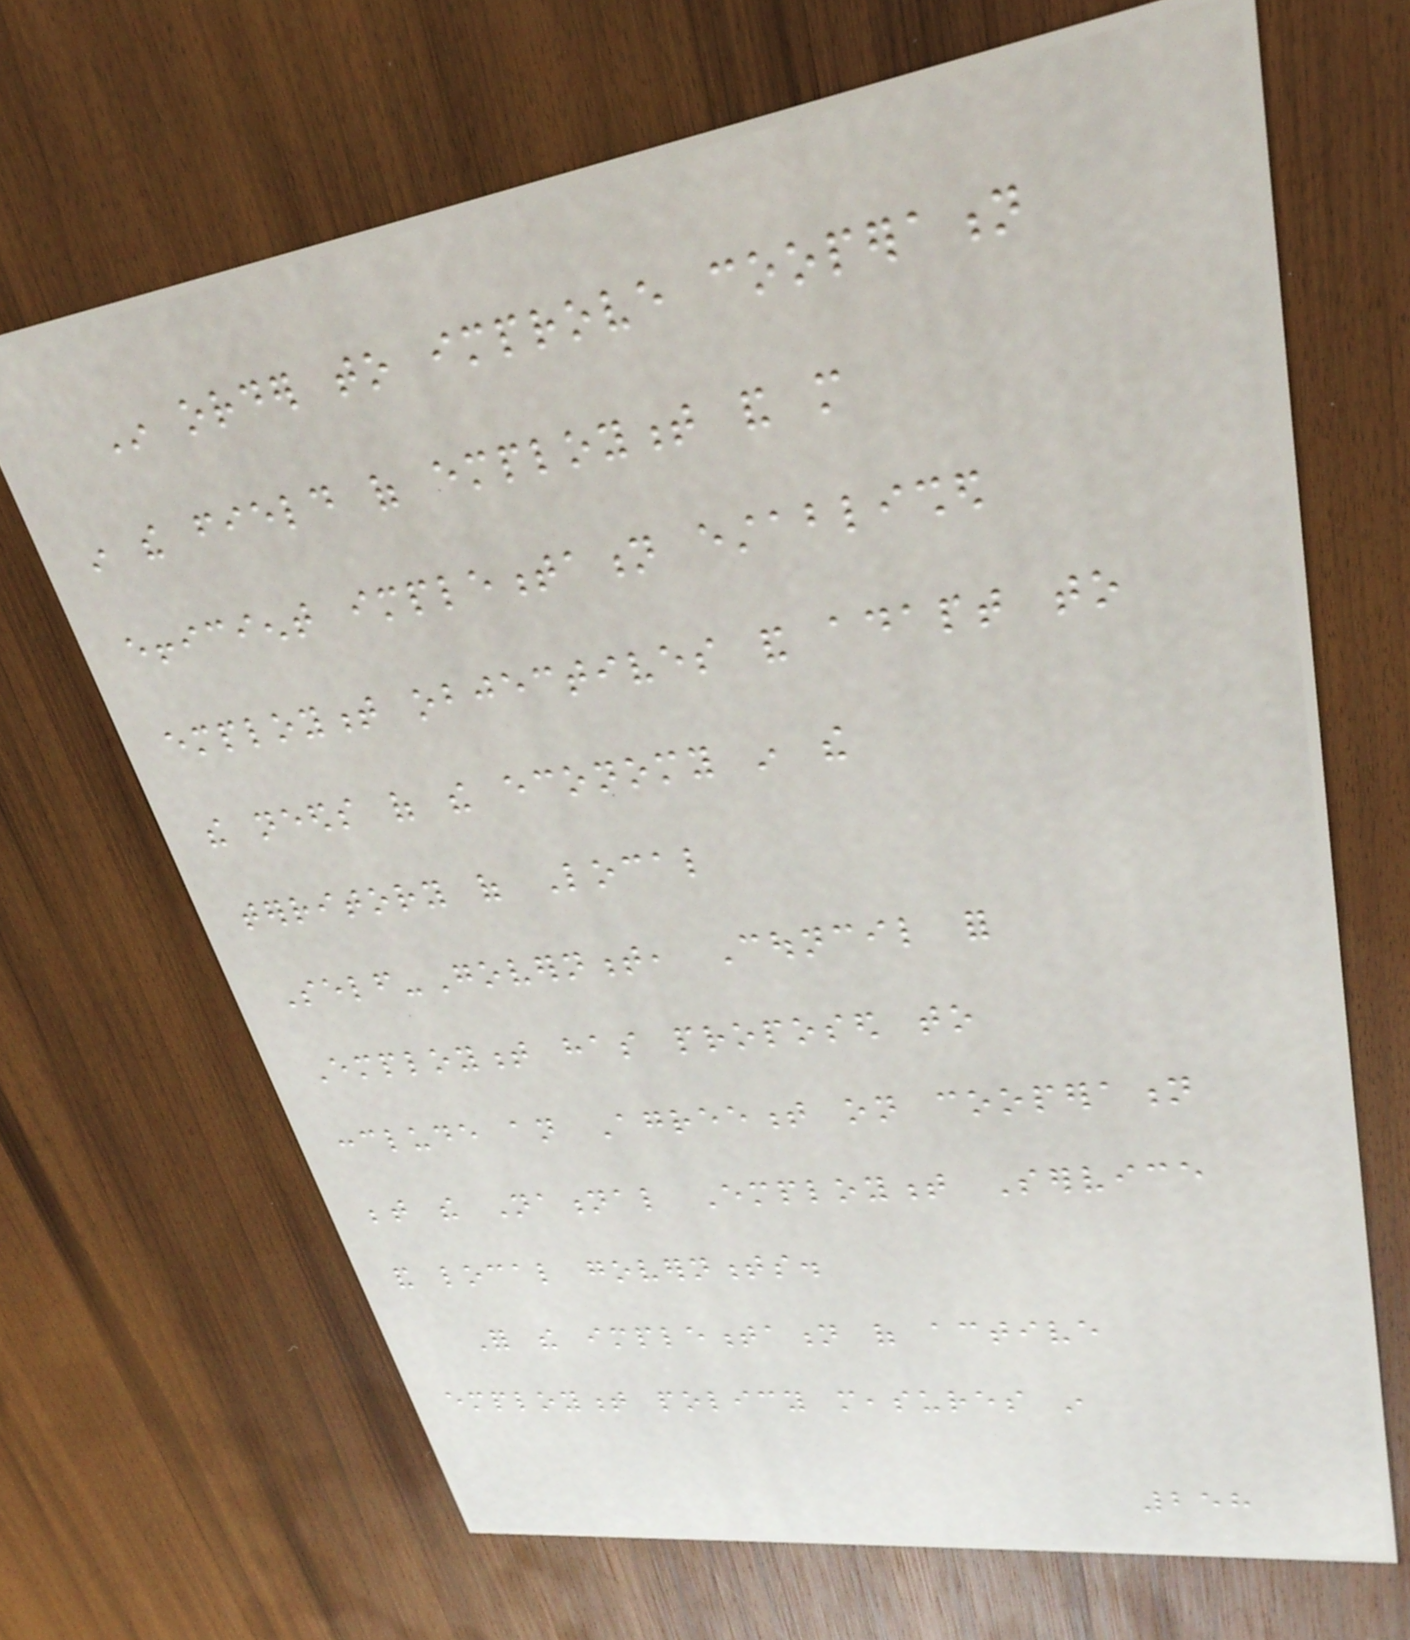In order to improve cooperation
in the field of employment and more
efficient implementation established
employment objectives and adapt to
the needs of the economy in the
territory of Local
Self-Government, Council for
Employment has proposed to
conclude an Agreement on cooperation
between the National Employment Service
and local governments.
For the implementation of active
employment policy measures in
258
